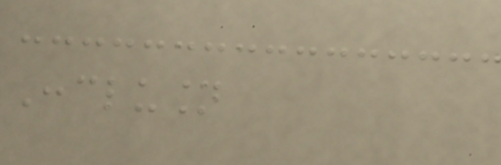Conclusion
